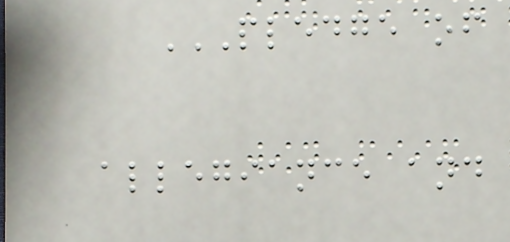PLEDGE OF
ALLEGIANCE AND
